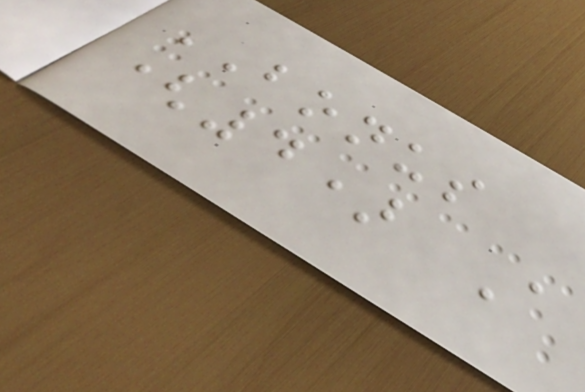BONUS
(4) A
